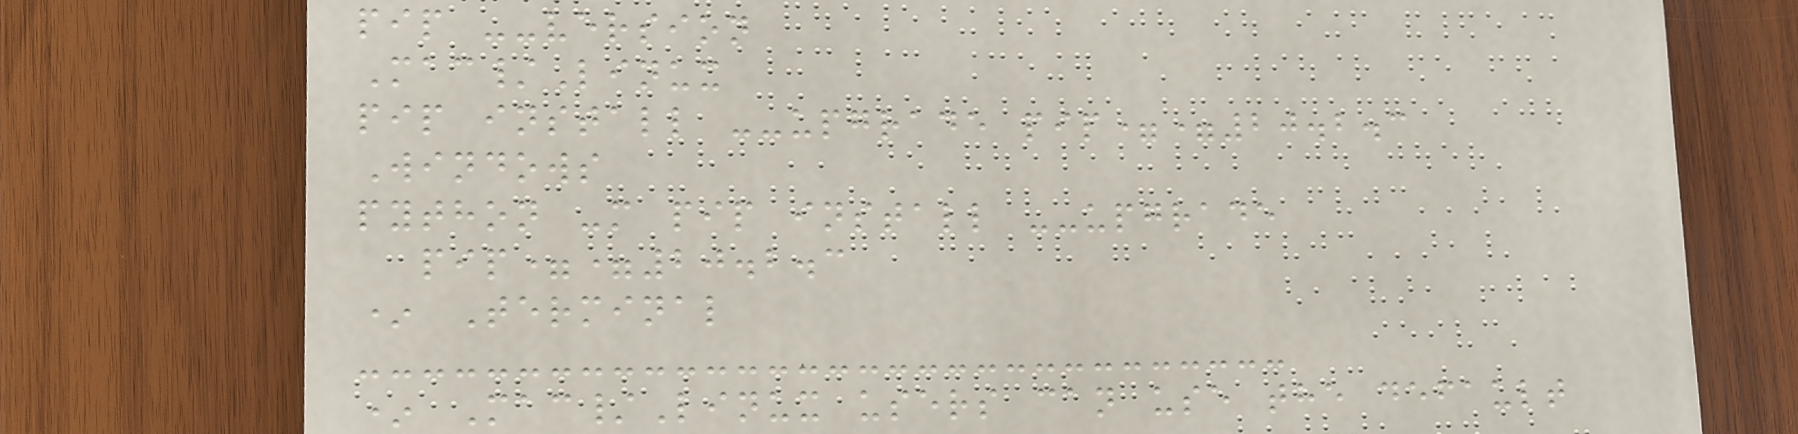pip --version
Mac/Linux
pip install --upgrade pip==20.2.3
Windows
python -m pip install --upgrade
pip==20.2.3
* Terminal
* Mac/Linux users can use the default
